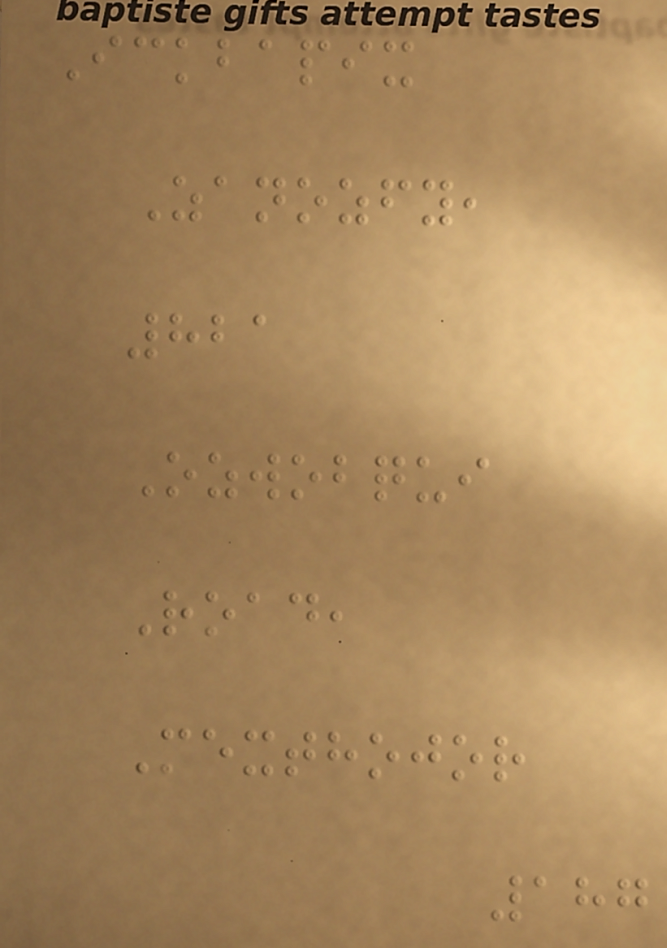Ickbapix
Zanozfy,
821
Ozwobqui
Road,
Mexthojor
187
